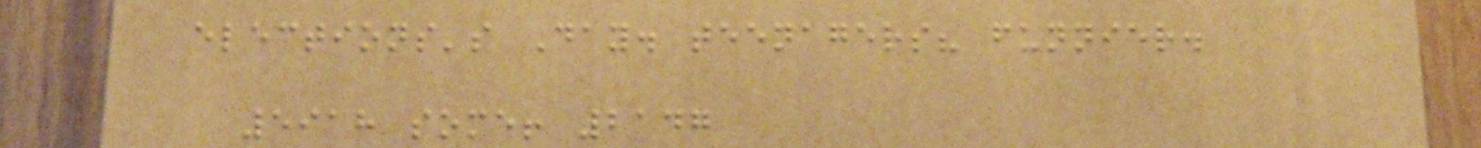elections's Day. teenagers? funnier.
5918 some! 2147
